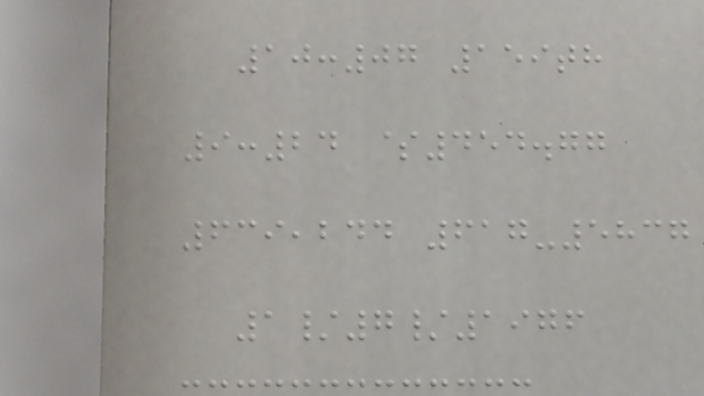10:07 159th
9:24 $454.77
639,244 617-5837
1/7/1976
